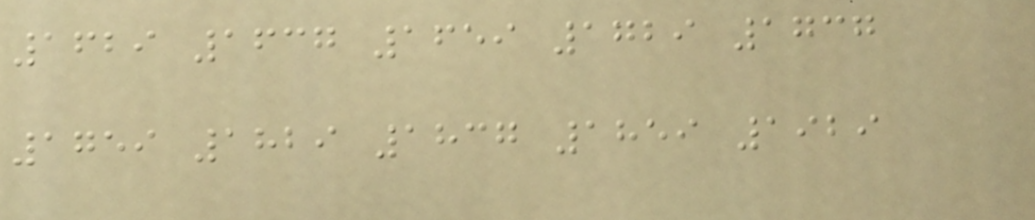1629 1637 1659 1729 1737
1759 1829 1837 1859 1929
